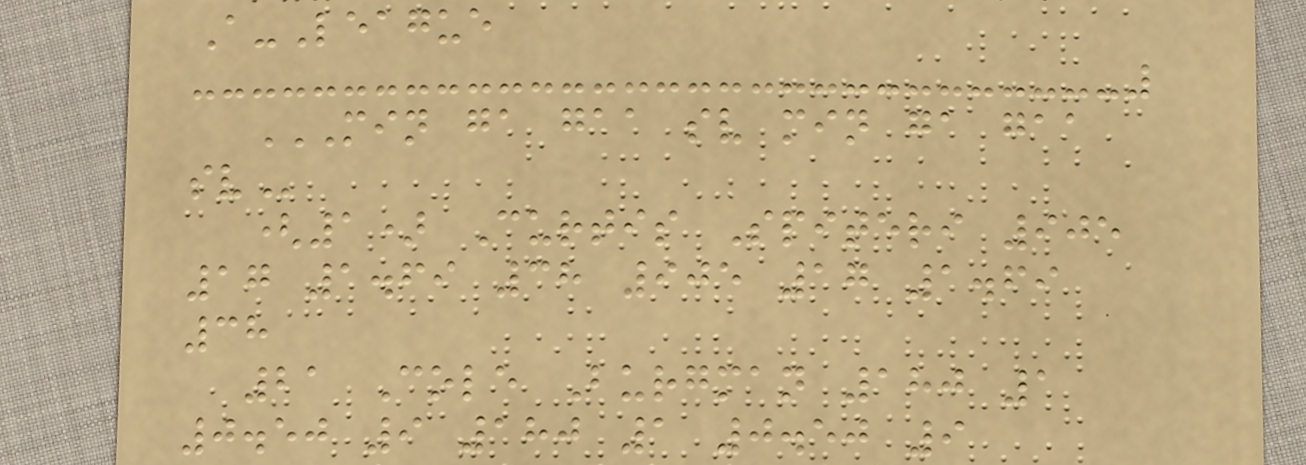A-League
MIN GA GAA SV MIN GA GAA
SV
(1) Curtis Spiteri 905
17 1.69 38 905 17 1.69
38
21 Cole Burgman 180 1
0.50 9 180 1 0.50 9
